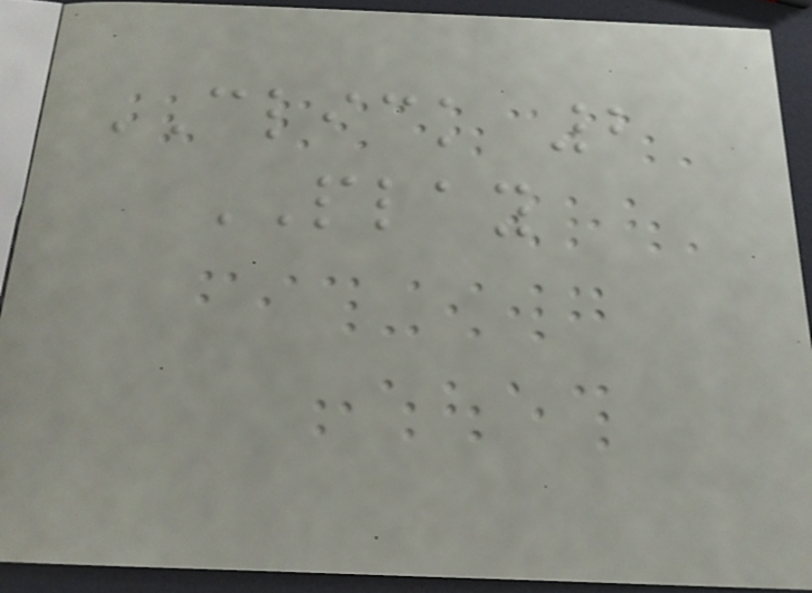CLICK 2
PLAY
